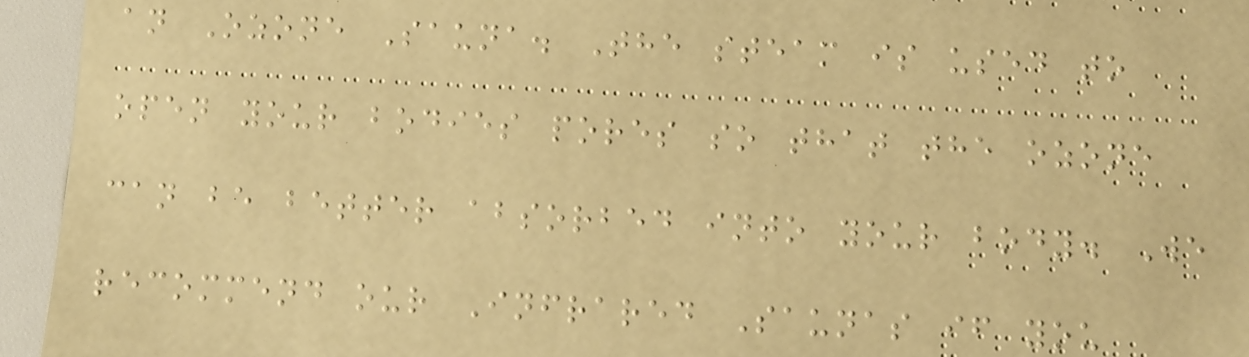an Ozone Sauna. The steam is used to
open your bodies pores so that the ozone
can be better absorbed into your body. We
recommend our Infrared Saunas if you
